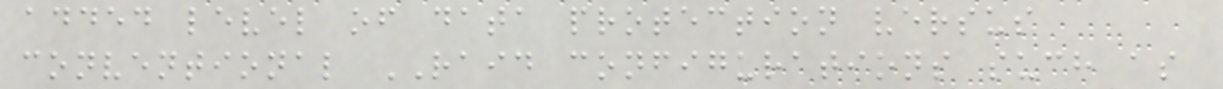added level of data protection versus
conventional RAID configurations such as
